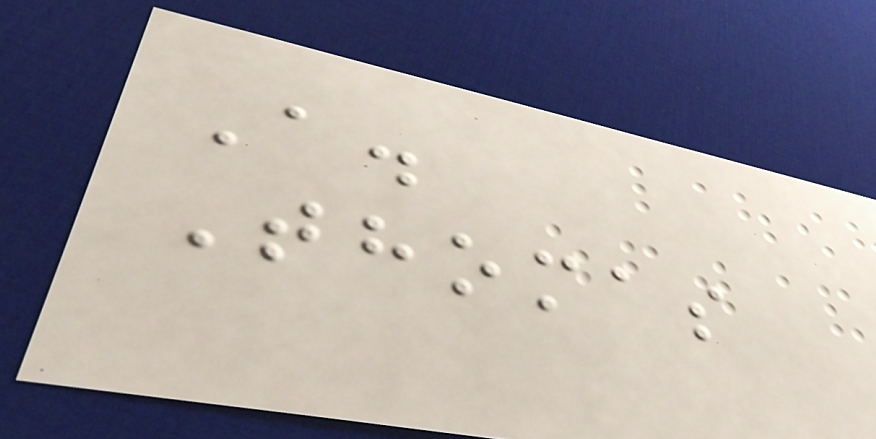A.
Thomas
